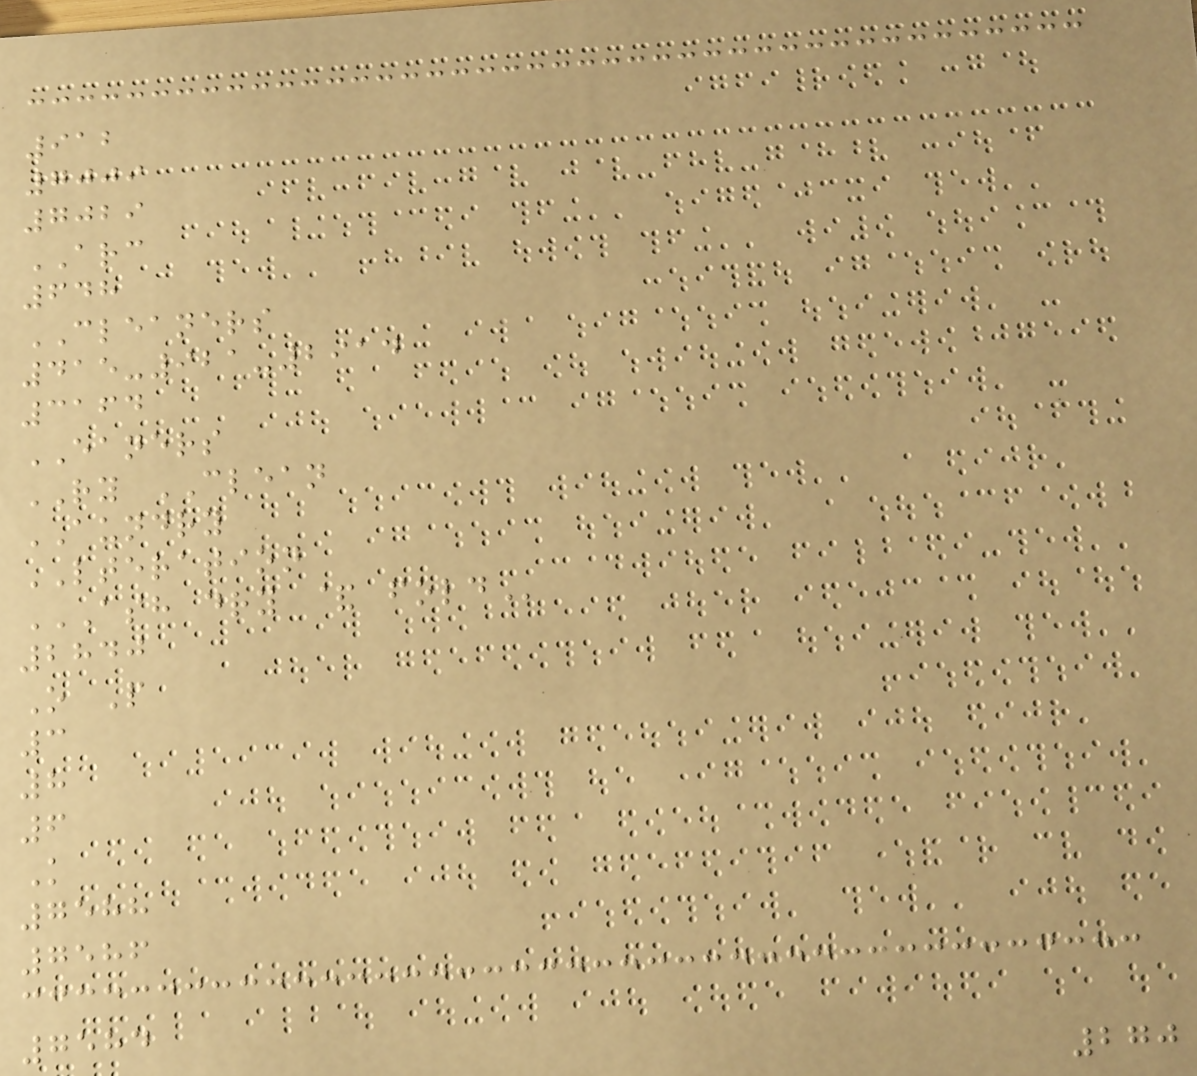912
7009
7029
ARC
648
CLEANERS
415-921-2914
3164
EANERS
RY CLEAN
AUNDRY
LTERATION
ASH DRY & FOLD
2840
O P
3
8
6
K
7588
7586
7584
270
